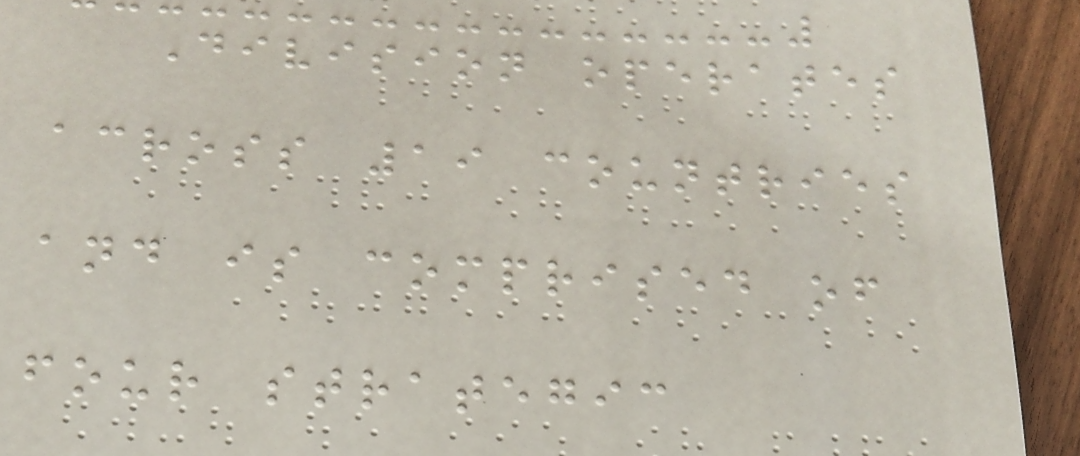Division operates
across 19 countries
and is comprised of
four strategic
